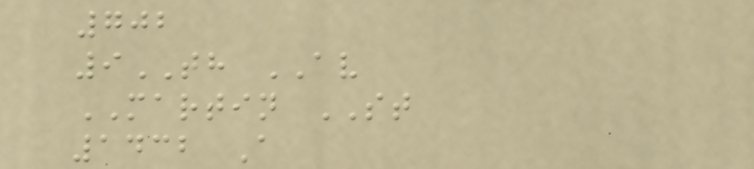702
9TH AV
MARTIN ST
1432 A
